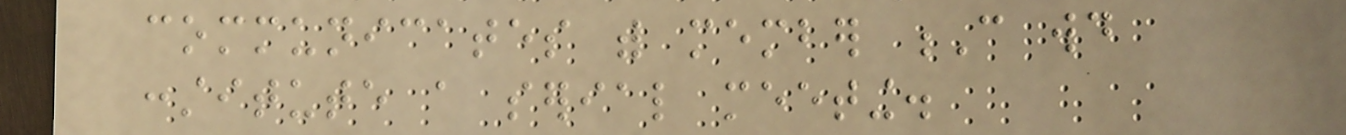communicates with member C would
constitute a serial meeting.
